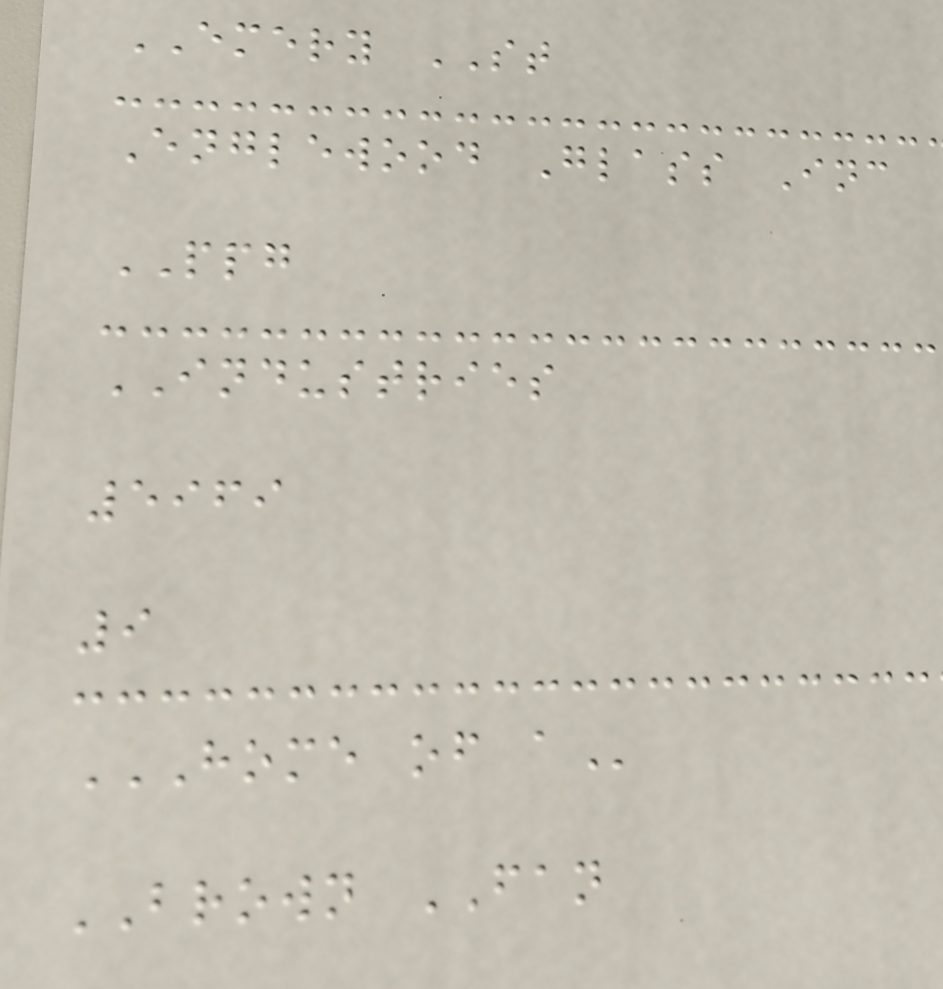EMERY ST
Englewood Glass Inc
PPG
INDUSTRIES
5969
9
HOME OF A
BROWN FAN
